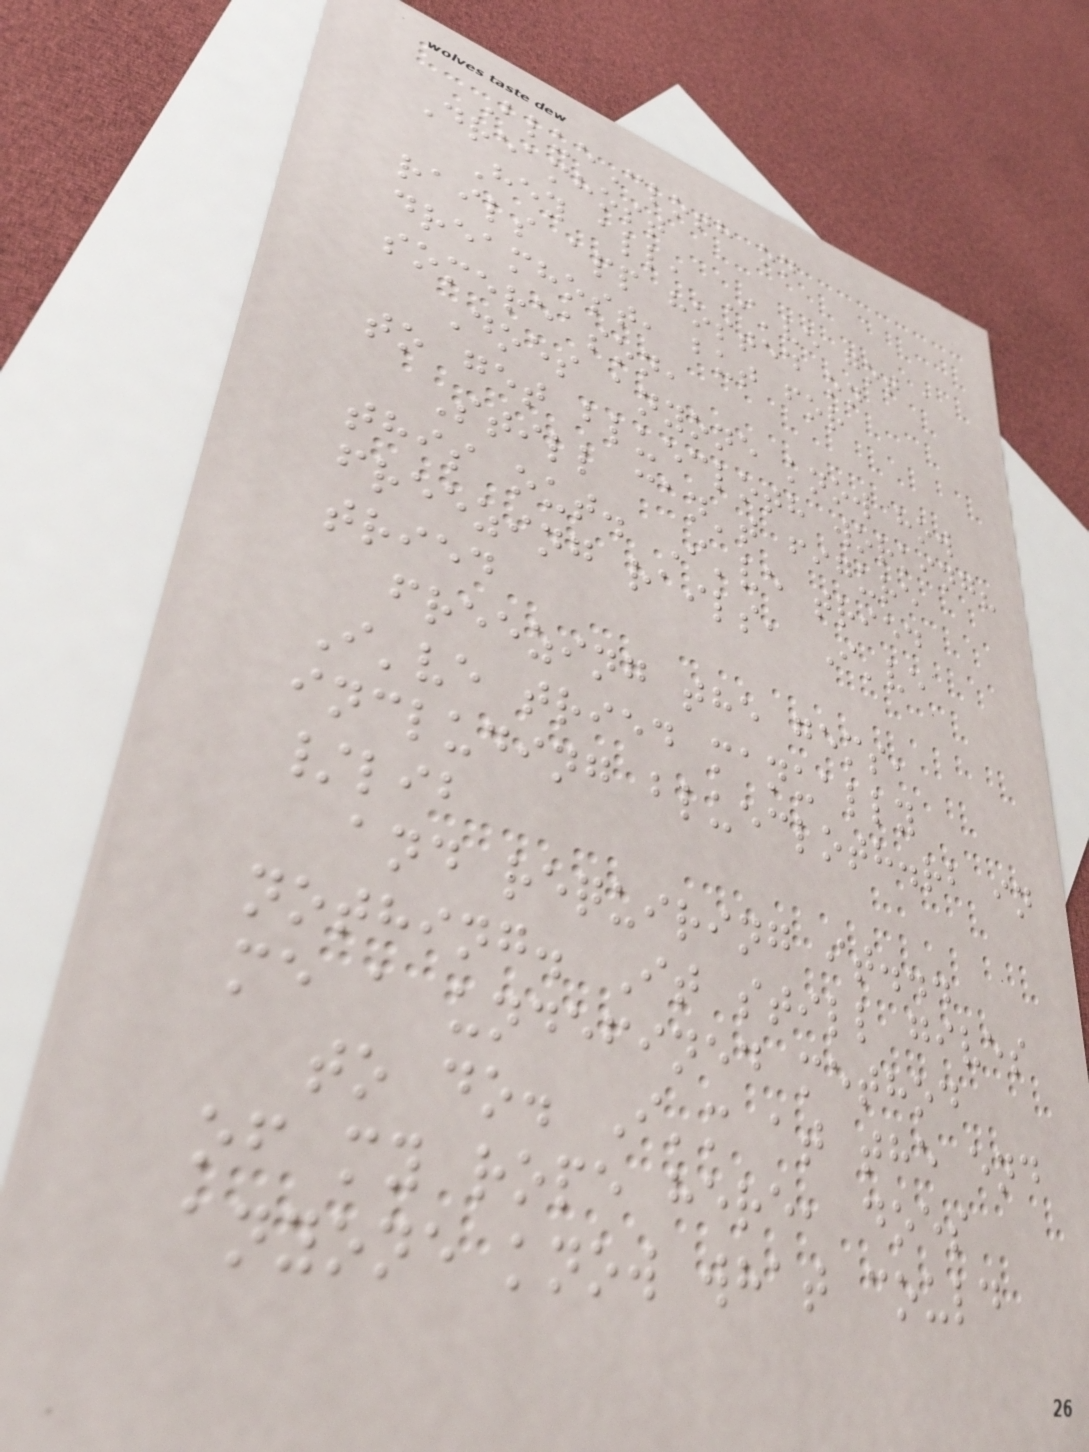BlueCloth on
Dreamhost
Hey all, I've got a
rails app hosted on
dreamhost, but for
somereason,
Does anyone know how
to get bluecloth working?
Still can't figure
this out. I've tried
freezing rails, I've
tried
freezing the gems,
I've tried manually
including bluecloth.rb in
/lib
and requiring it...
nothing. It still gives
me a undefined method
to do. I'm at the end
of my rope here, does
anyone know what could
